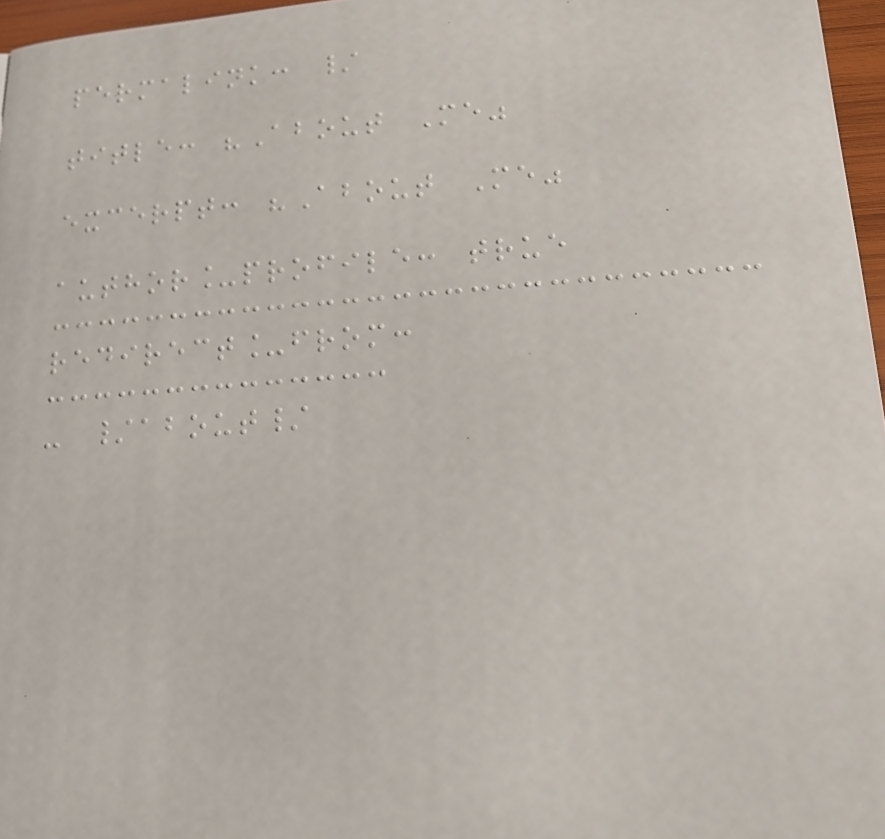permalink: /
title: "About Me"
excerpt: "About Me"
author_profile: true
redirect_from:
- /about/
